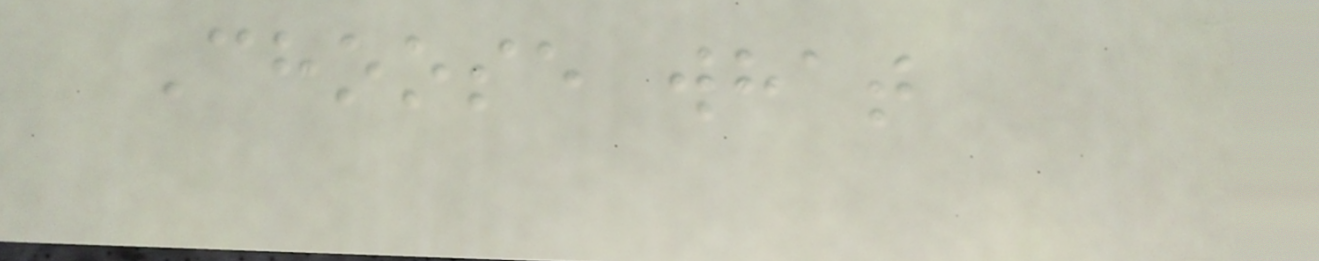Choose what
